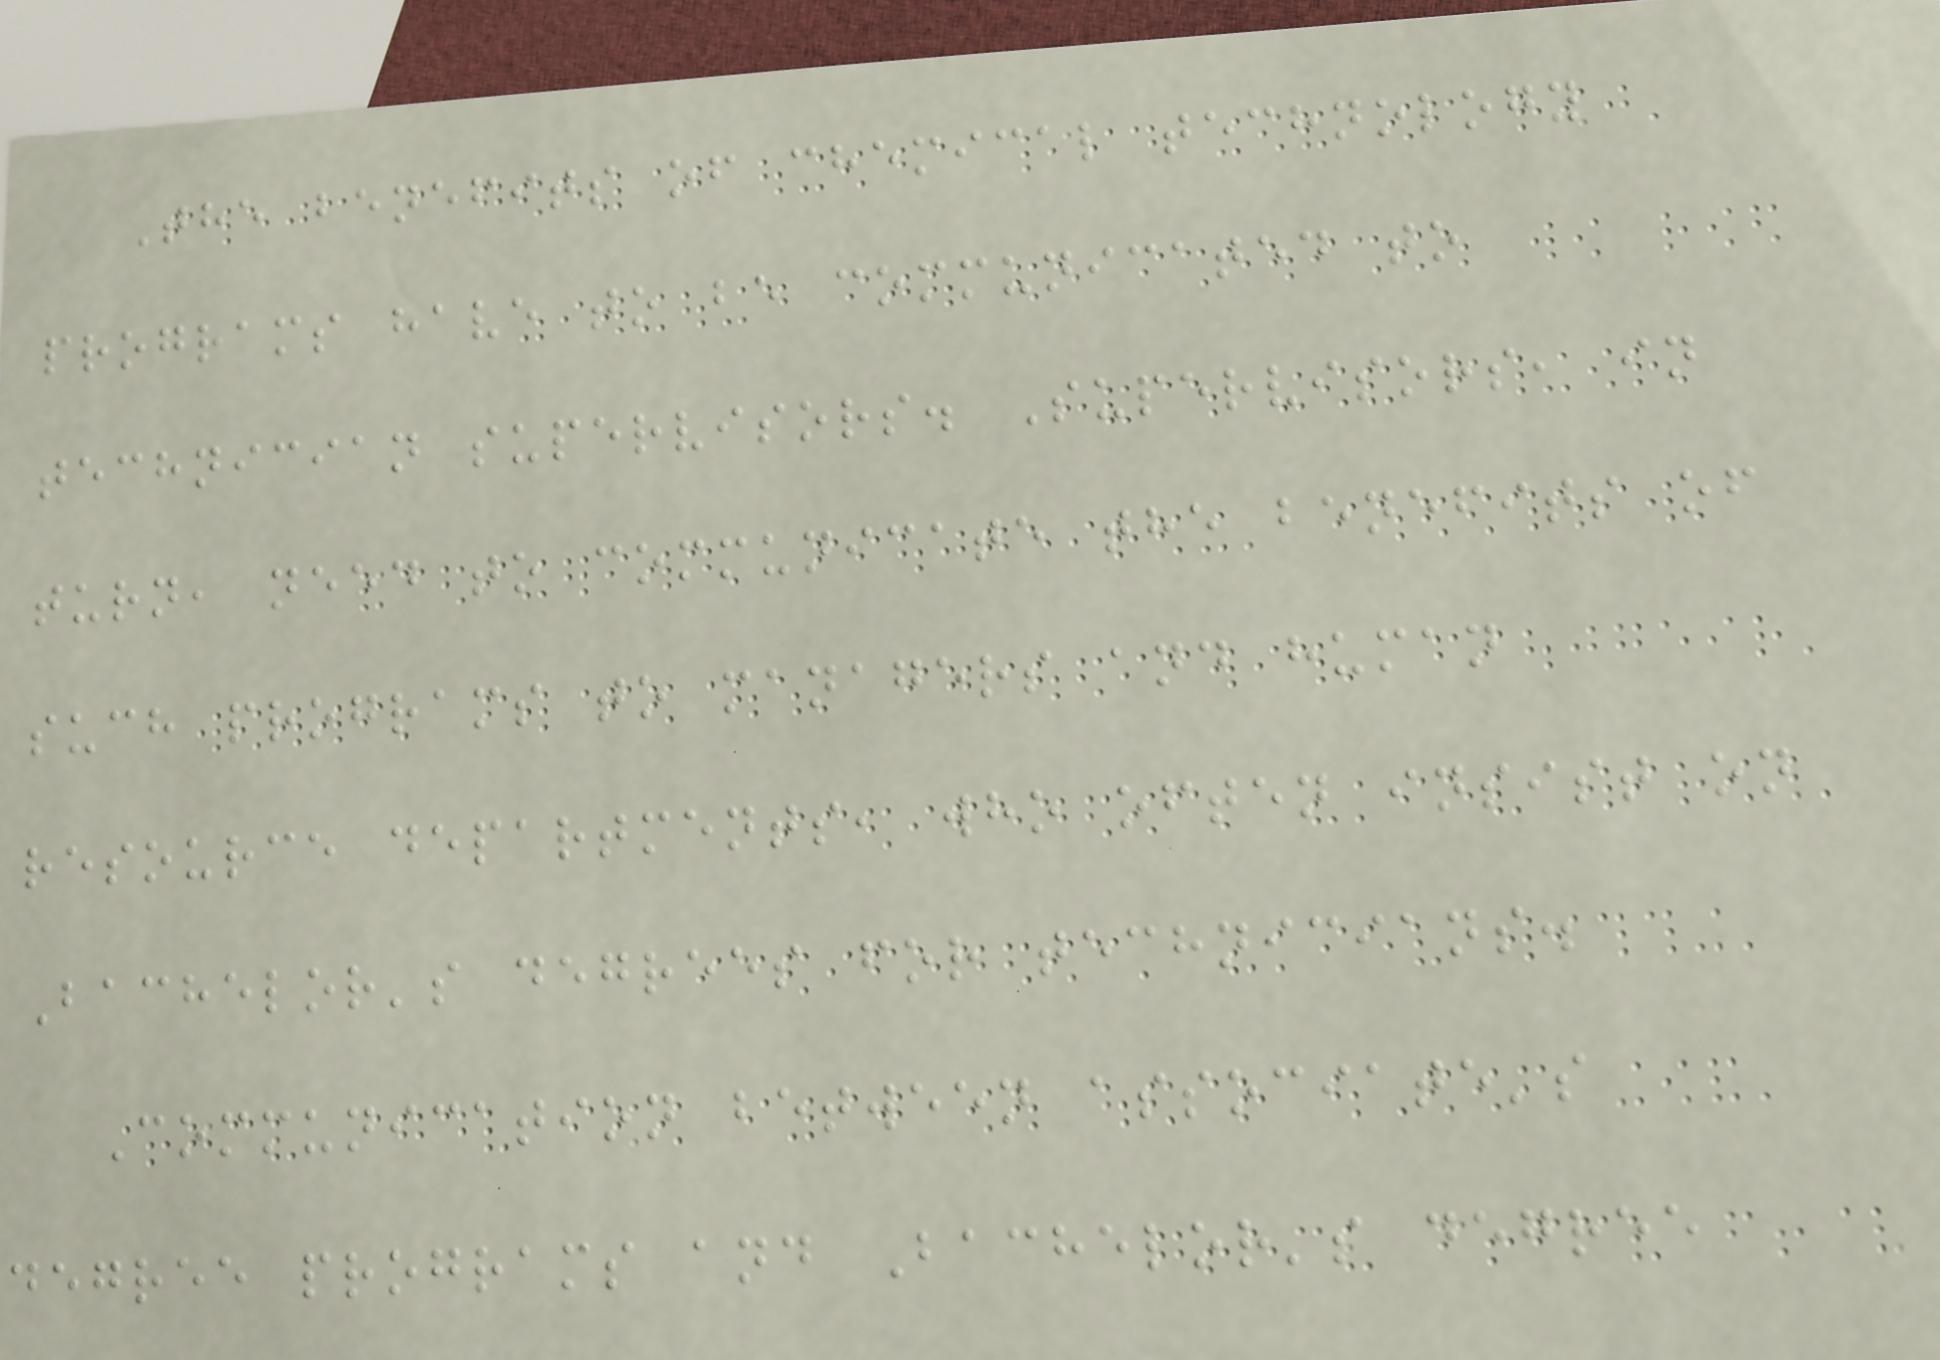The benefits of chemical technology
programs have to be communicated to
technician supervisors. Supervisors, in
turn, need to communicate the benefits of
such programs to managers and human
resource departments, who often insist on
Bachelor's degrees for technicians.
Communication between associate's
degree programs and Bachelor's degree
